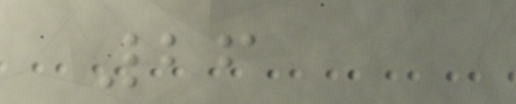26
